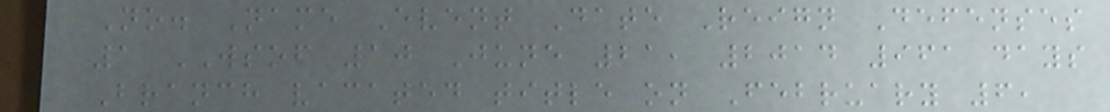No. Name Event Date Reign Defenses
1 WSOF 10 June 21, 2014 961 days
Branch vacated title on February 6,
